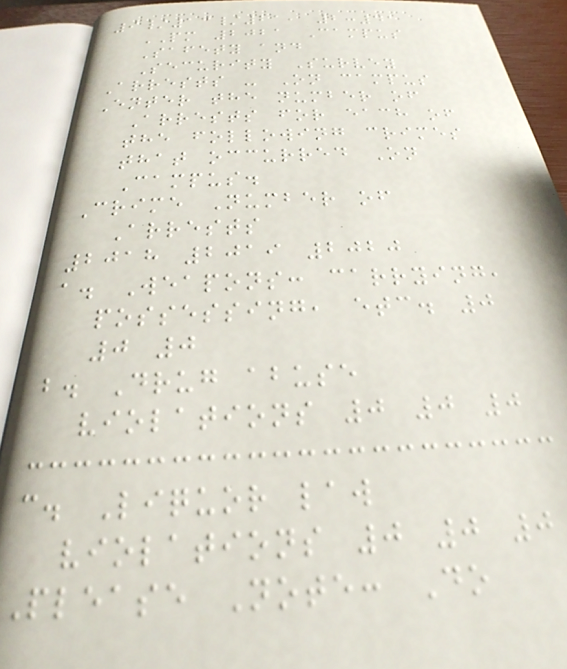9/13/21, 2:41
PM 2021 Campus
Safety and
Security Survey
Arrests - On campus
Enter the number of
Arrests for each of
the following crimes
that occurred On
Campus.
Crime Number of
Arrests
2018 2019 2020
a. Weapons: carrying,
possessing, etc. 0
0 0
b. Drug abuse
violations 0 0 0
c. Liquor law
violations 0 0 0
Please Note: Do
